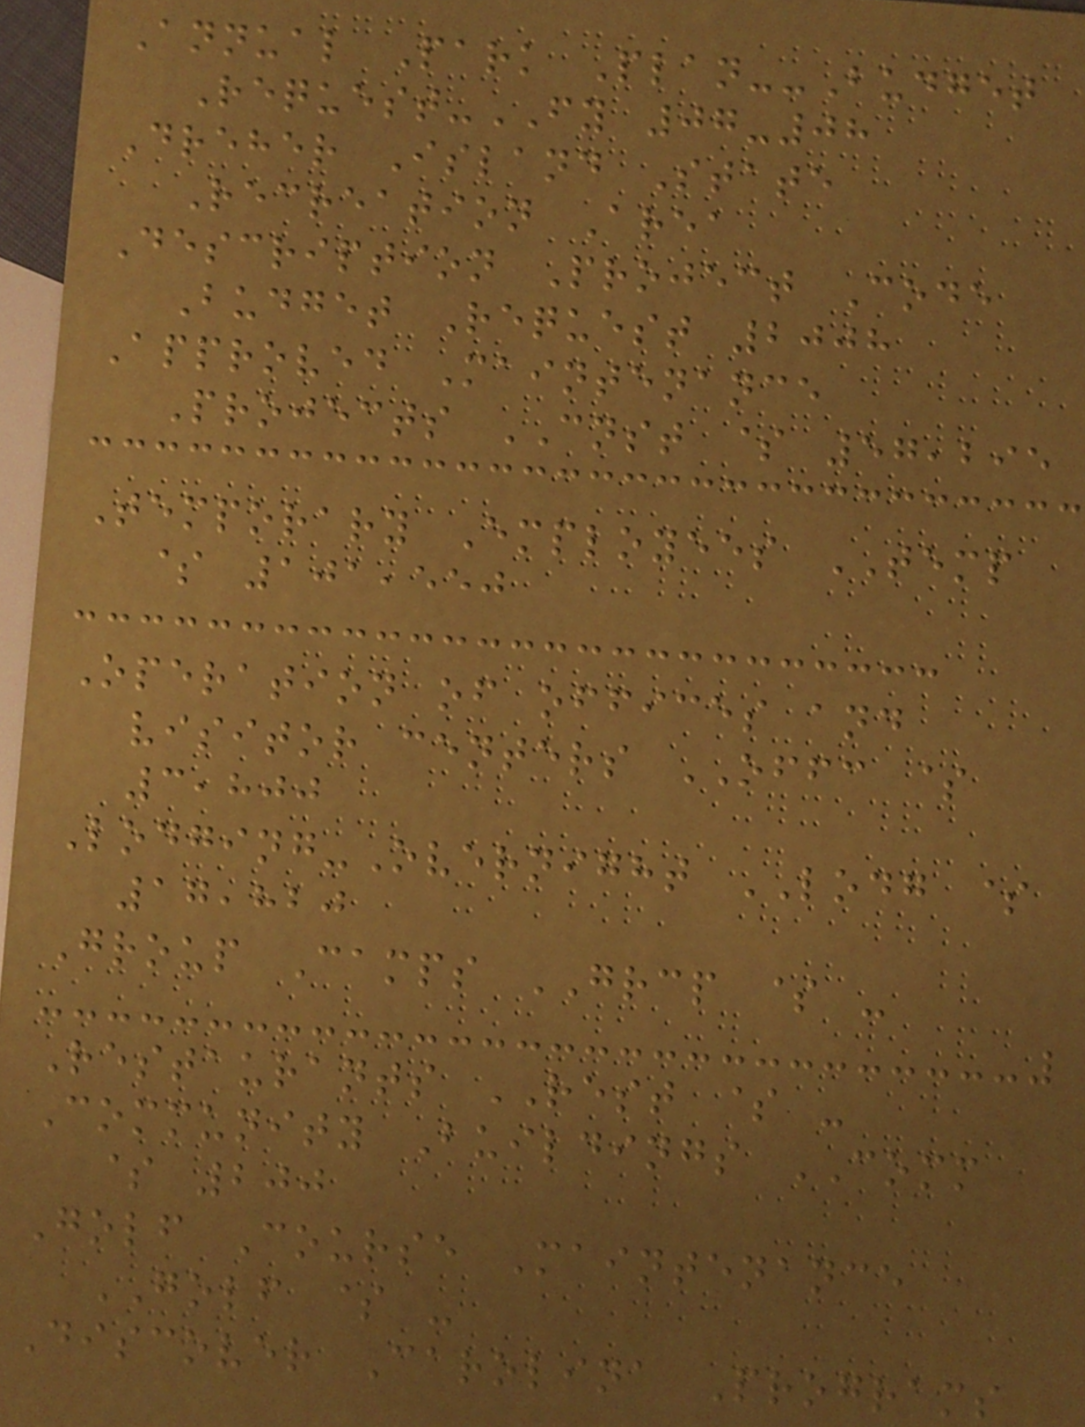Annual Park Plan--Budget
Request-FY 07-08
Dreher Island State
Recreation Area
Description Project Code
Budget Request 2008
Approved Maintenance
Projects CNST $ 57,295
Temporary Employees TEMP
$ 101,550
Operation of offices and
visitor centers OFFC $
3,800
Lodging-Overnight LODG $
17,820
Group Camps GRCP $ -
Restaurants REST $ -
Community Buildings COMM
$ 200
Golf Course Maintenance
GOLF $ -
Discover Carolina Programs
